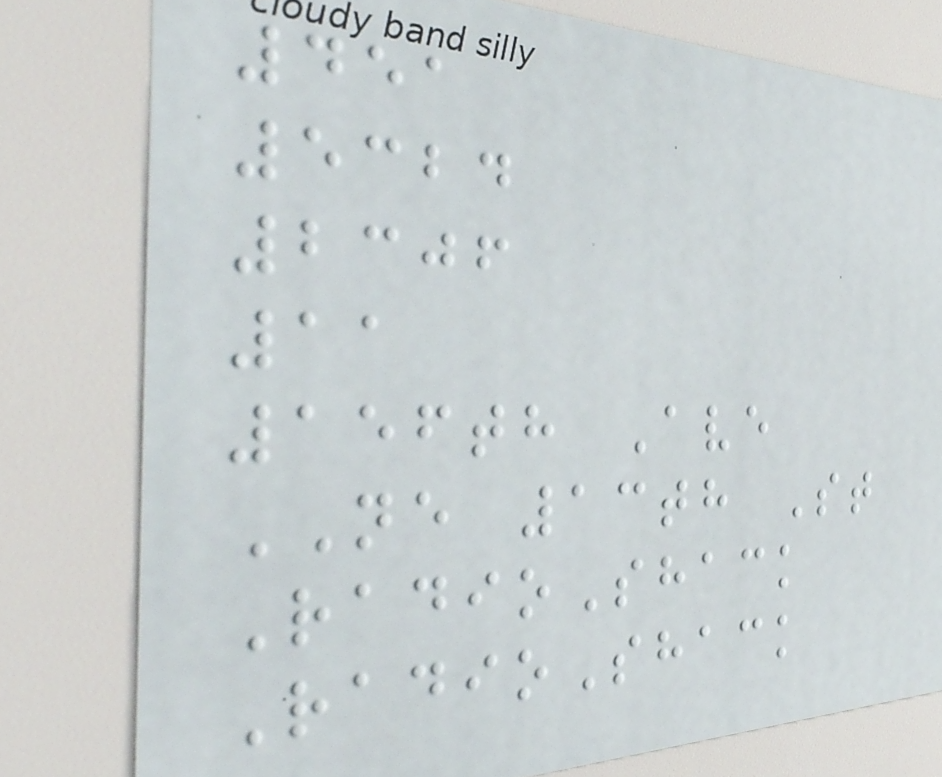451
5324
2306
11
156th Ave
NE 13th St
RadioShack
RadioShack
